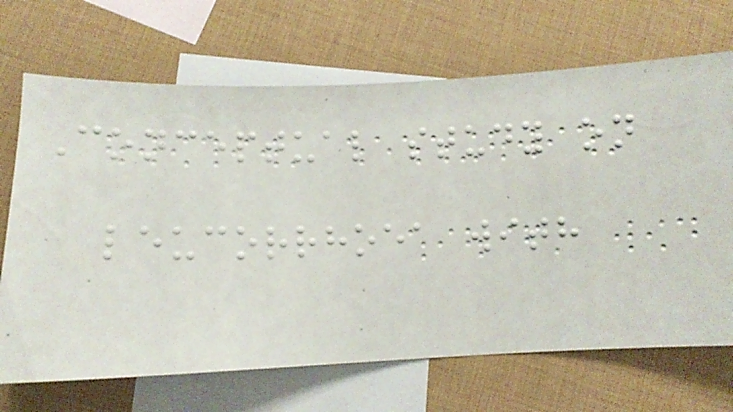Conceptual study on
leucorrhoea with
